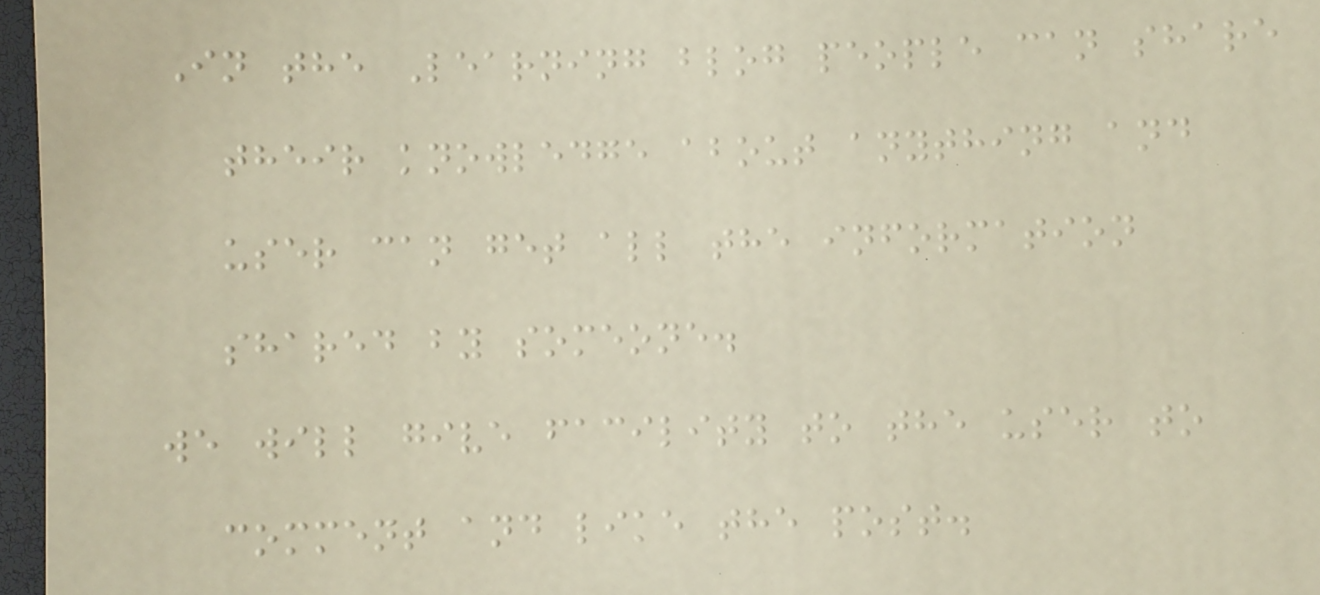In the Learning blog people can share
their knowledge about anything and
user can get all the information
shared by someone.
we will give facility to the user to
comment and like the post.
